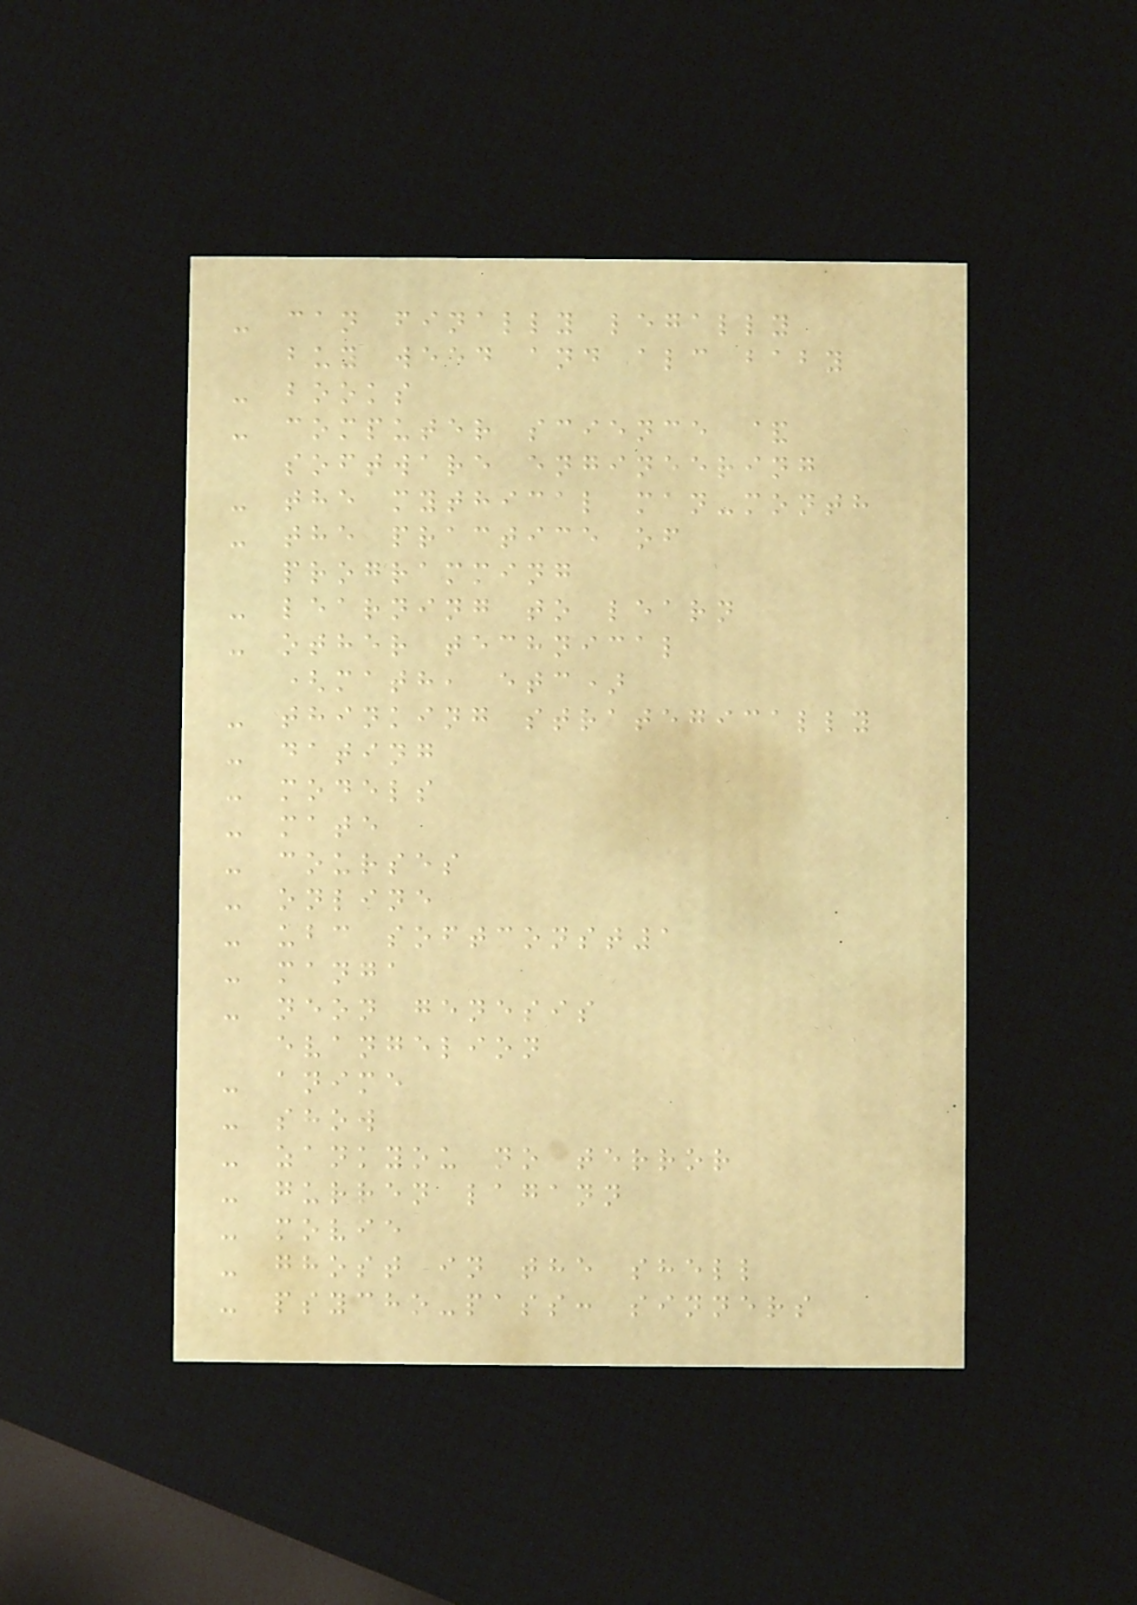- can finally legally
buy weed and alc baby
- books
- computer science &
software engineering
- the mythical man-month
- the practice of
programming
- learning to learn
- other technical
(math, etc)
- thinking strategically
- dating
- models
- mate
- courses
- online
- ubc softconst1
- manga
- neon genesis
evangelion
- anime
- show
- zankyou no terror
- gurren lagann
- movie
- ghost in the shell
- psycho-pass: sinners
